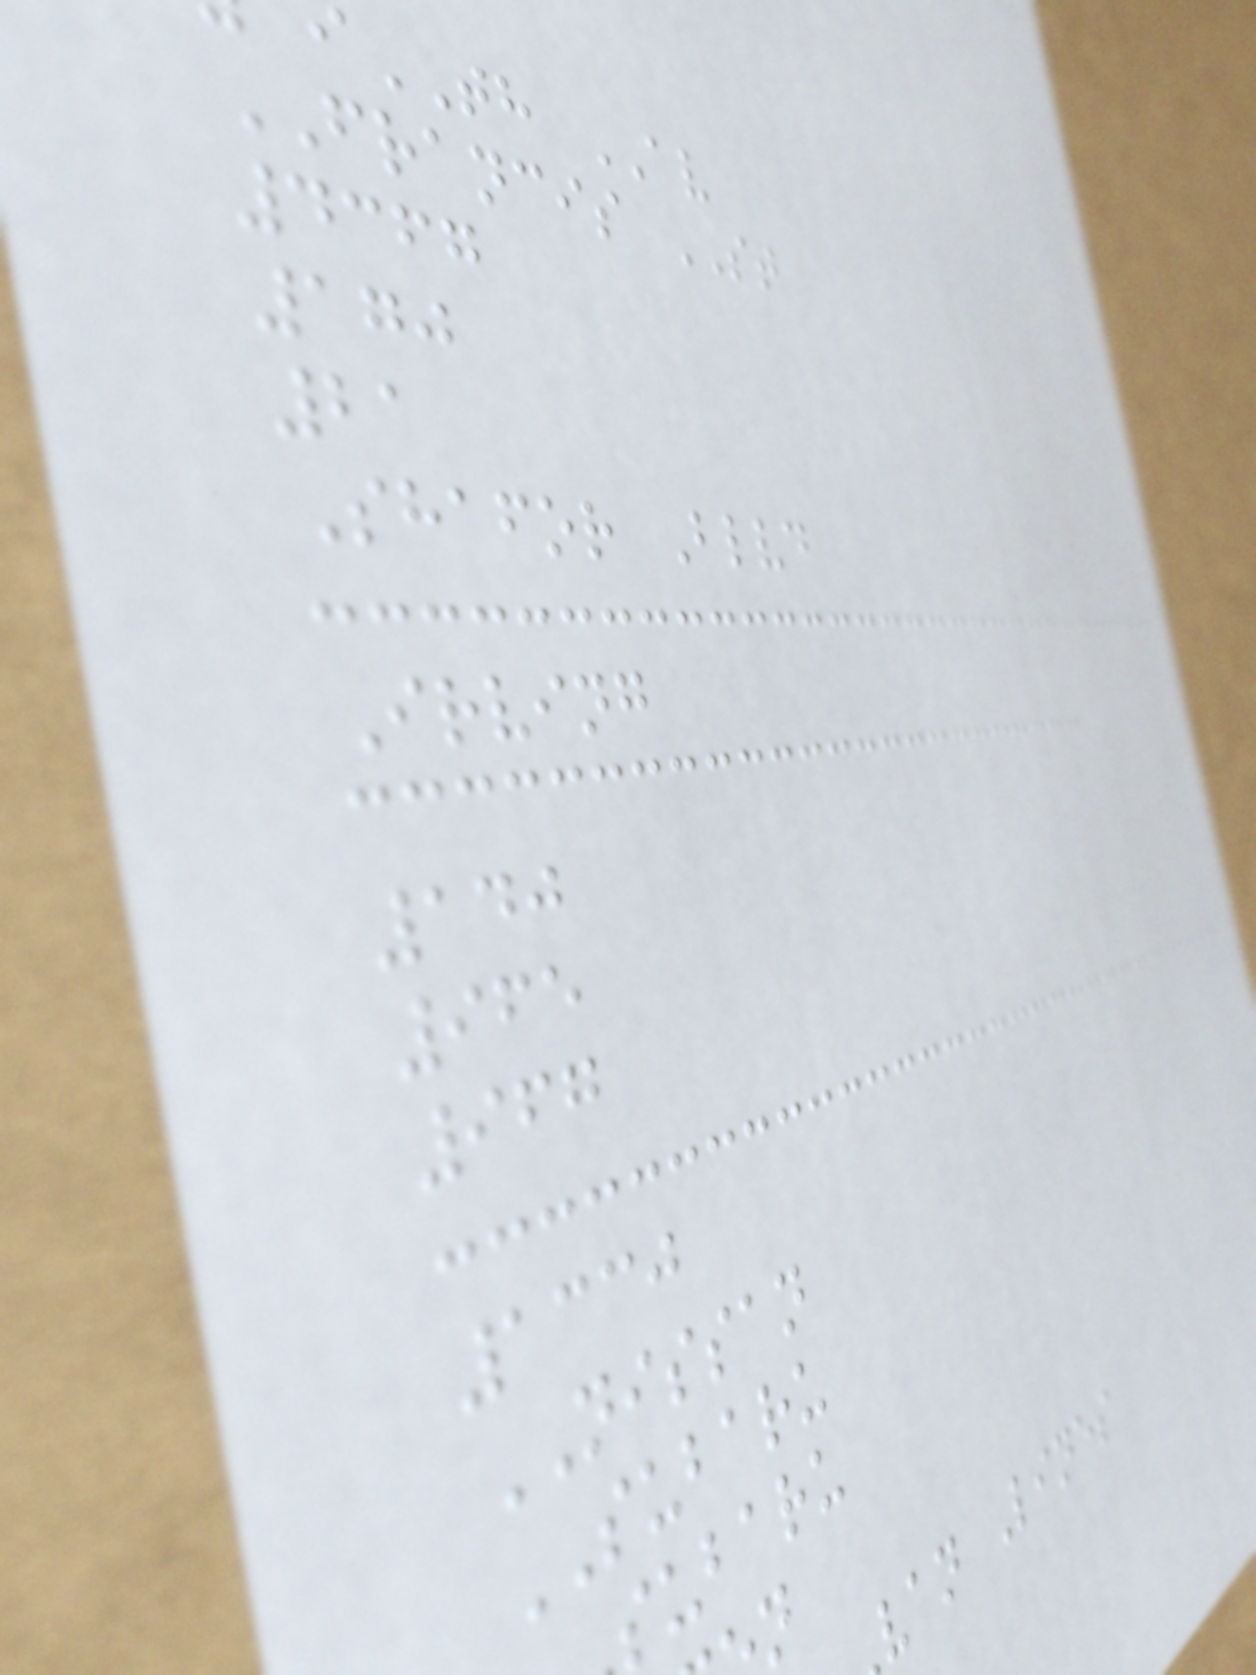TH AV
FRANCIS ST
4367
170
21
Shafor Blvd
Irving
140
965
967
1330
NISSAN
SUBARU
subaru
van Lines
